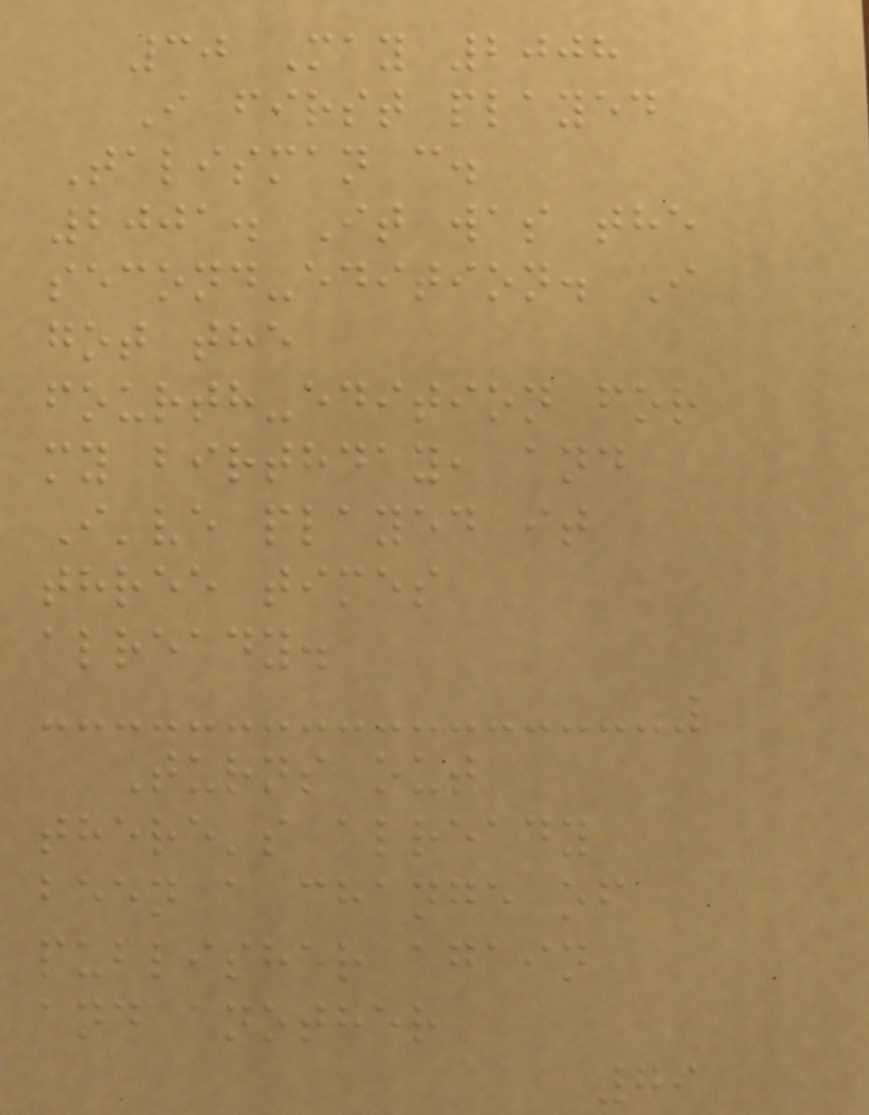30 May 2008
I first played
Talisman c.
2001. It was the
second-edition. I
got the
fourth-edition for
my birthday, and
I've played it
three times
already.
Turns out
there's already
been a change of
publisher again
and another
79
